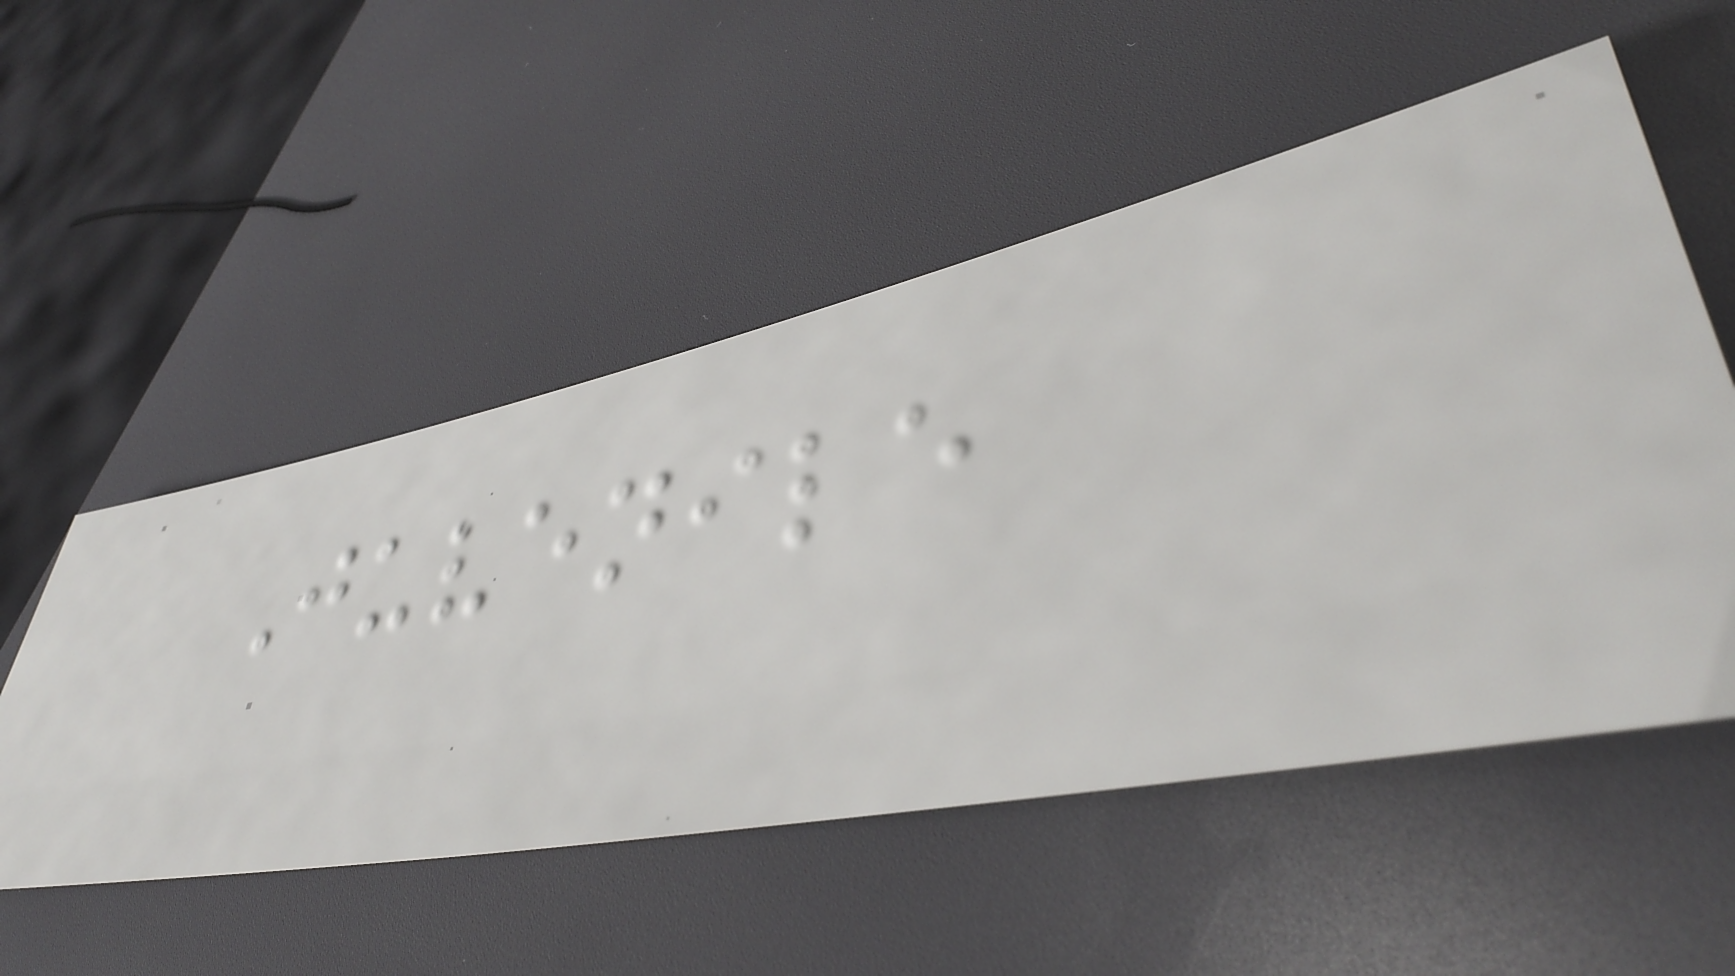Juvenile
